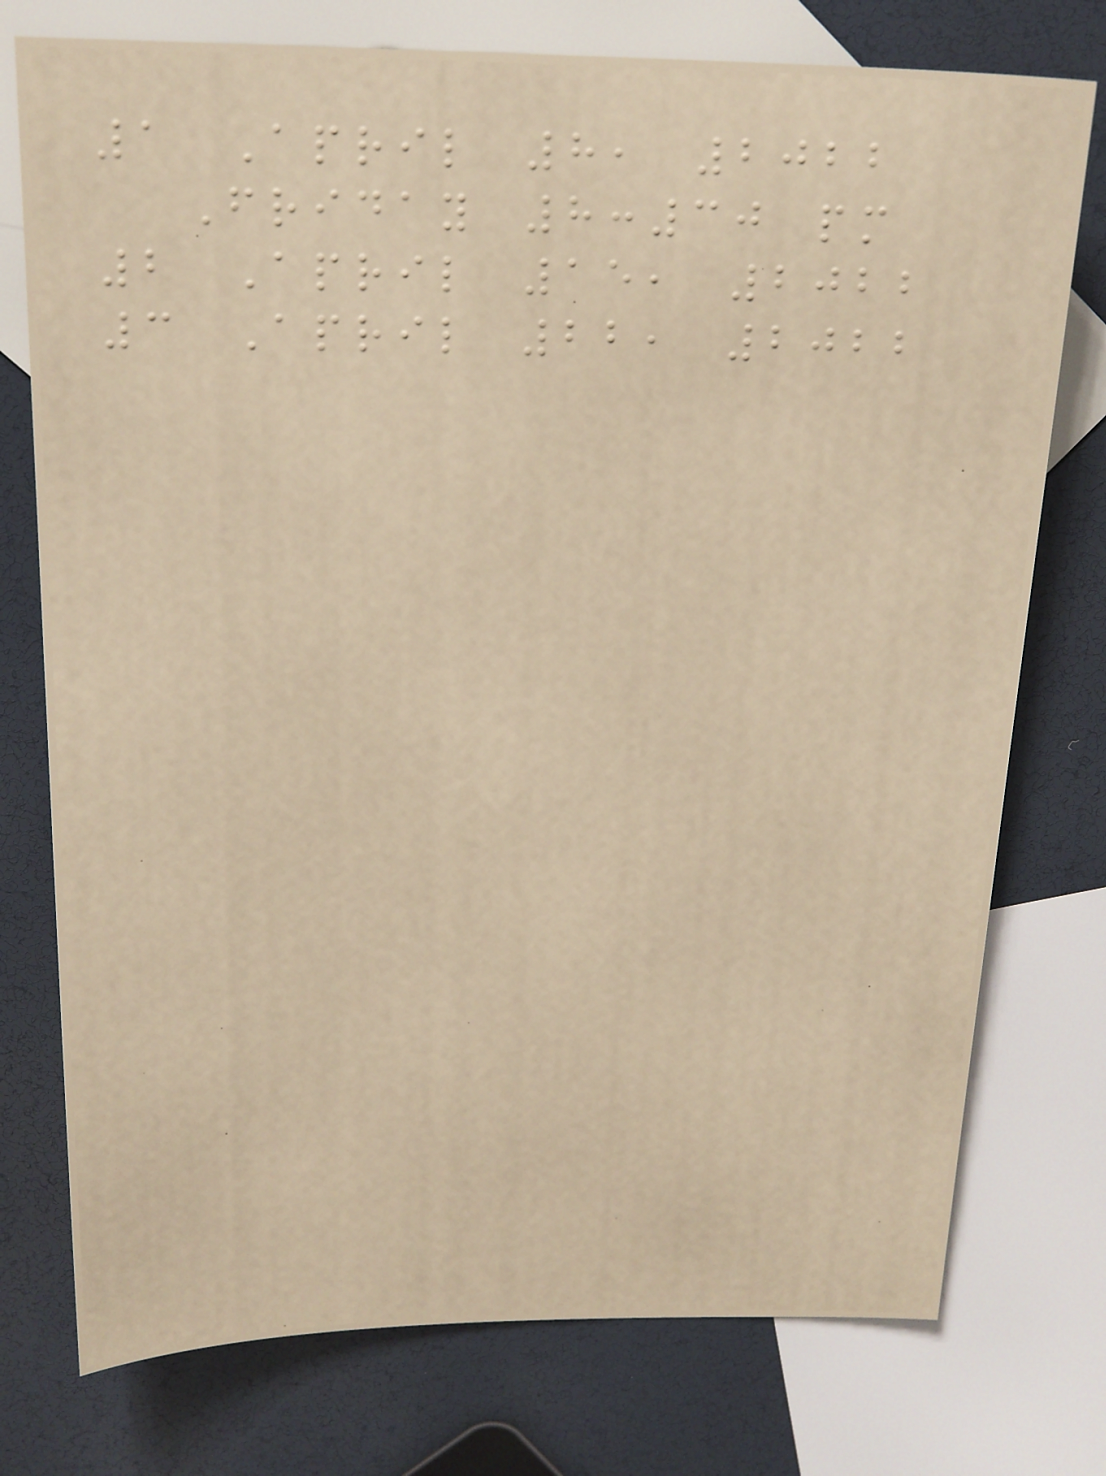1 April 8, 2022
Friday 8:30 pm
2 April 15, 2022
3 April 22, 2022
